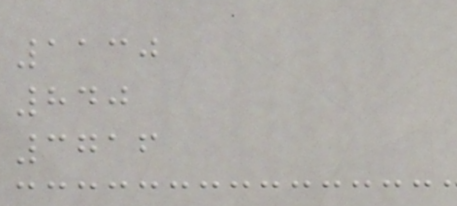1130
840
3716
